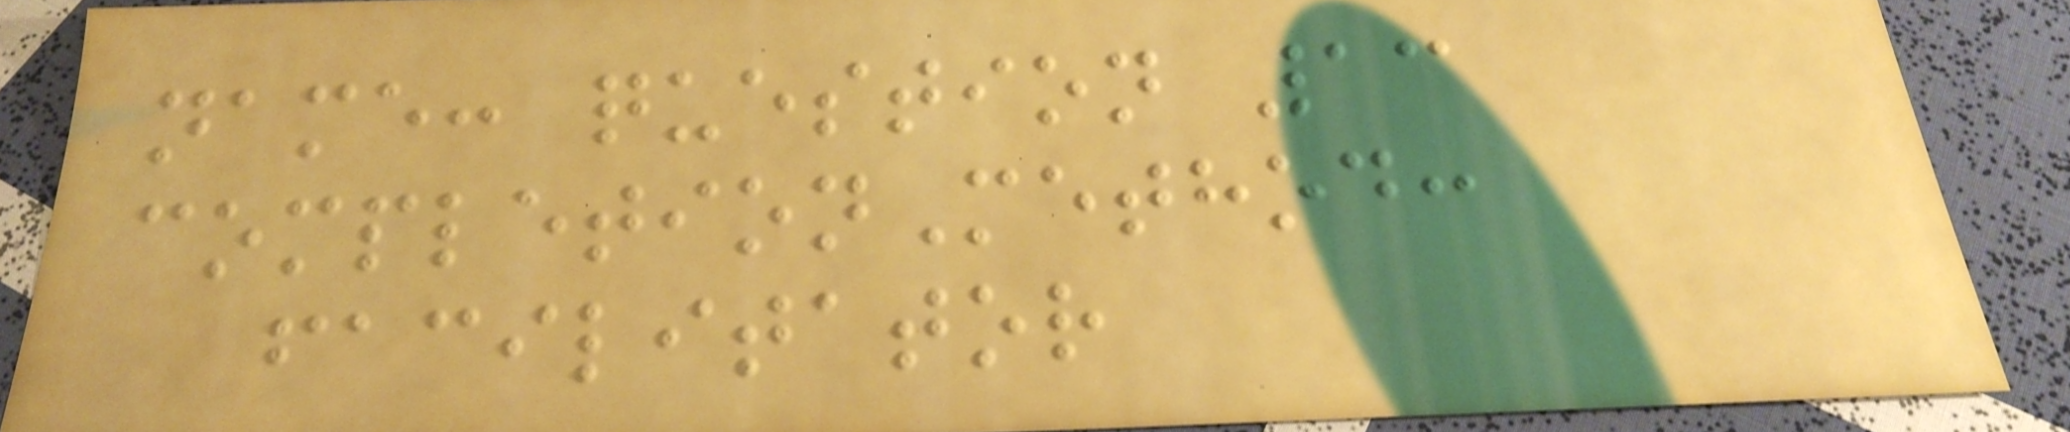name: question 13
completionMethod:
facilitator
